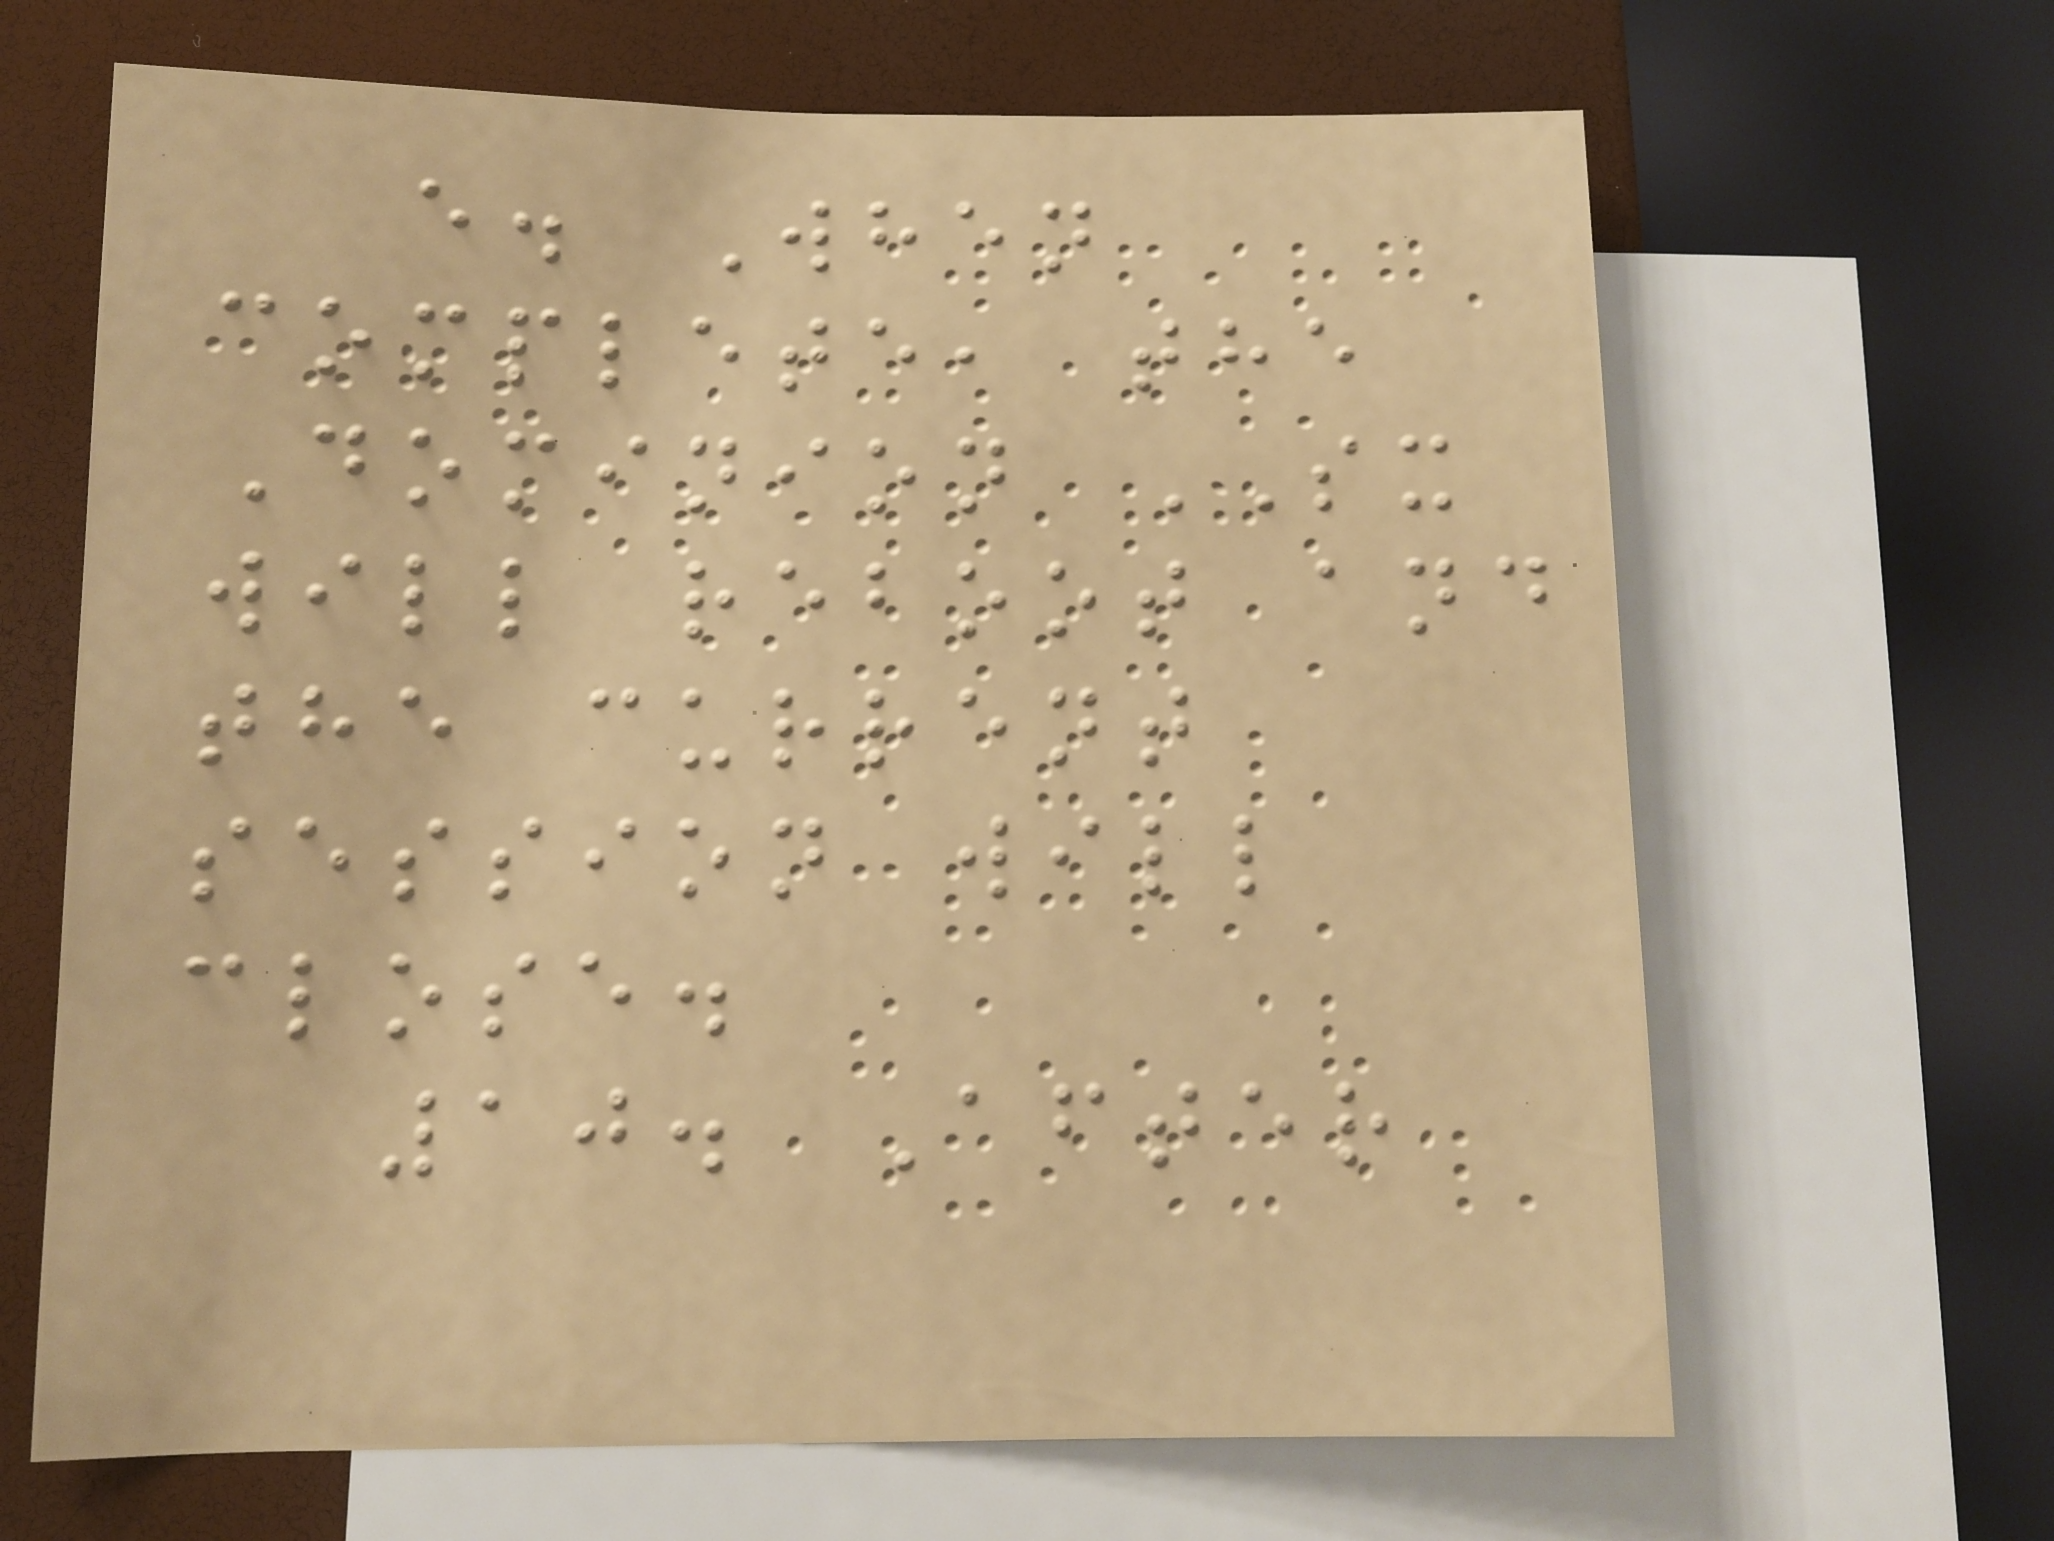e. When
complete, the
Dominion SX
will reboot and
the current
session will
close.
10. After
